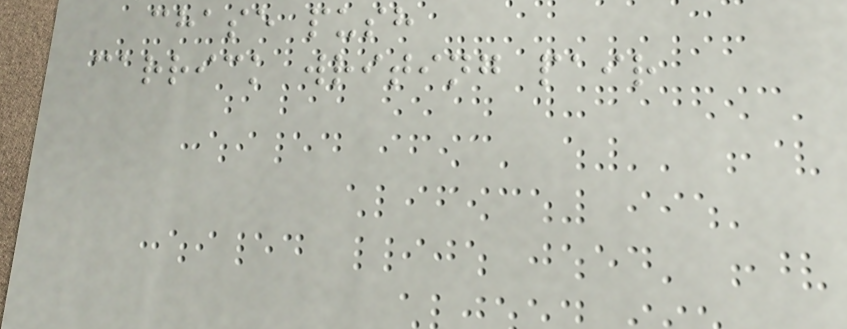chase push
carrick writing pair
